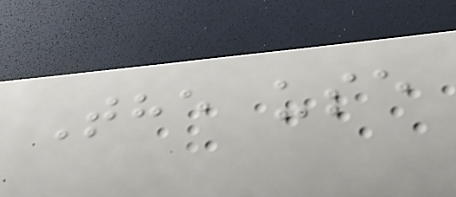The use
